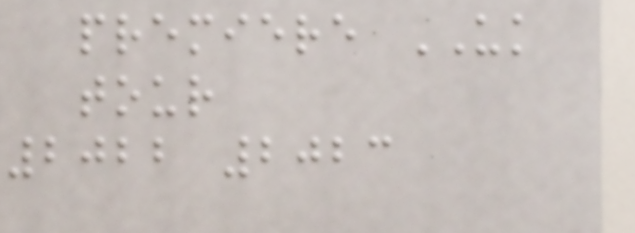premiere UK
tour
2022 2023
